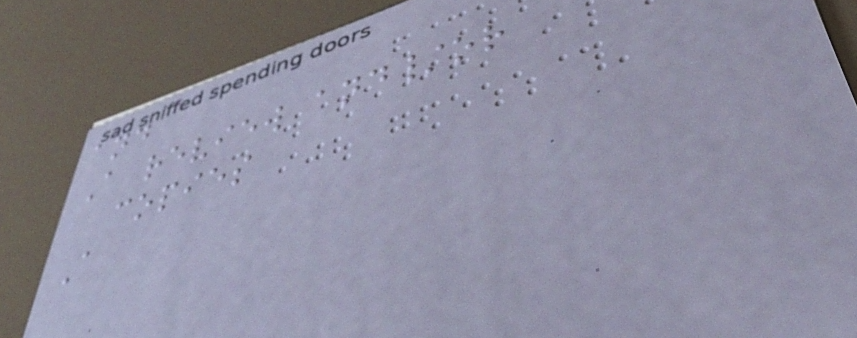and
A review and/or
copies
A
